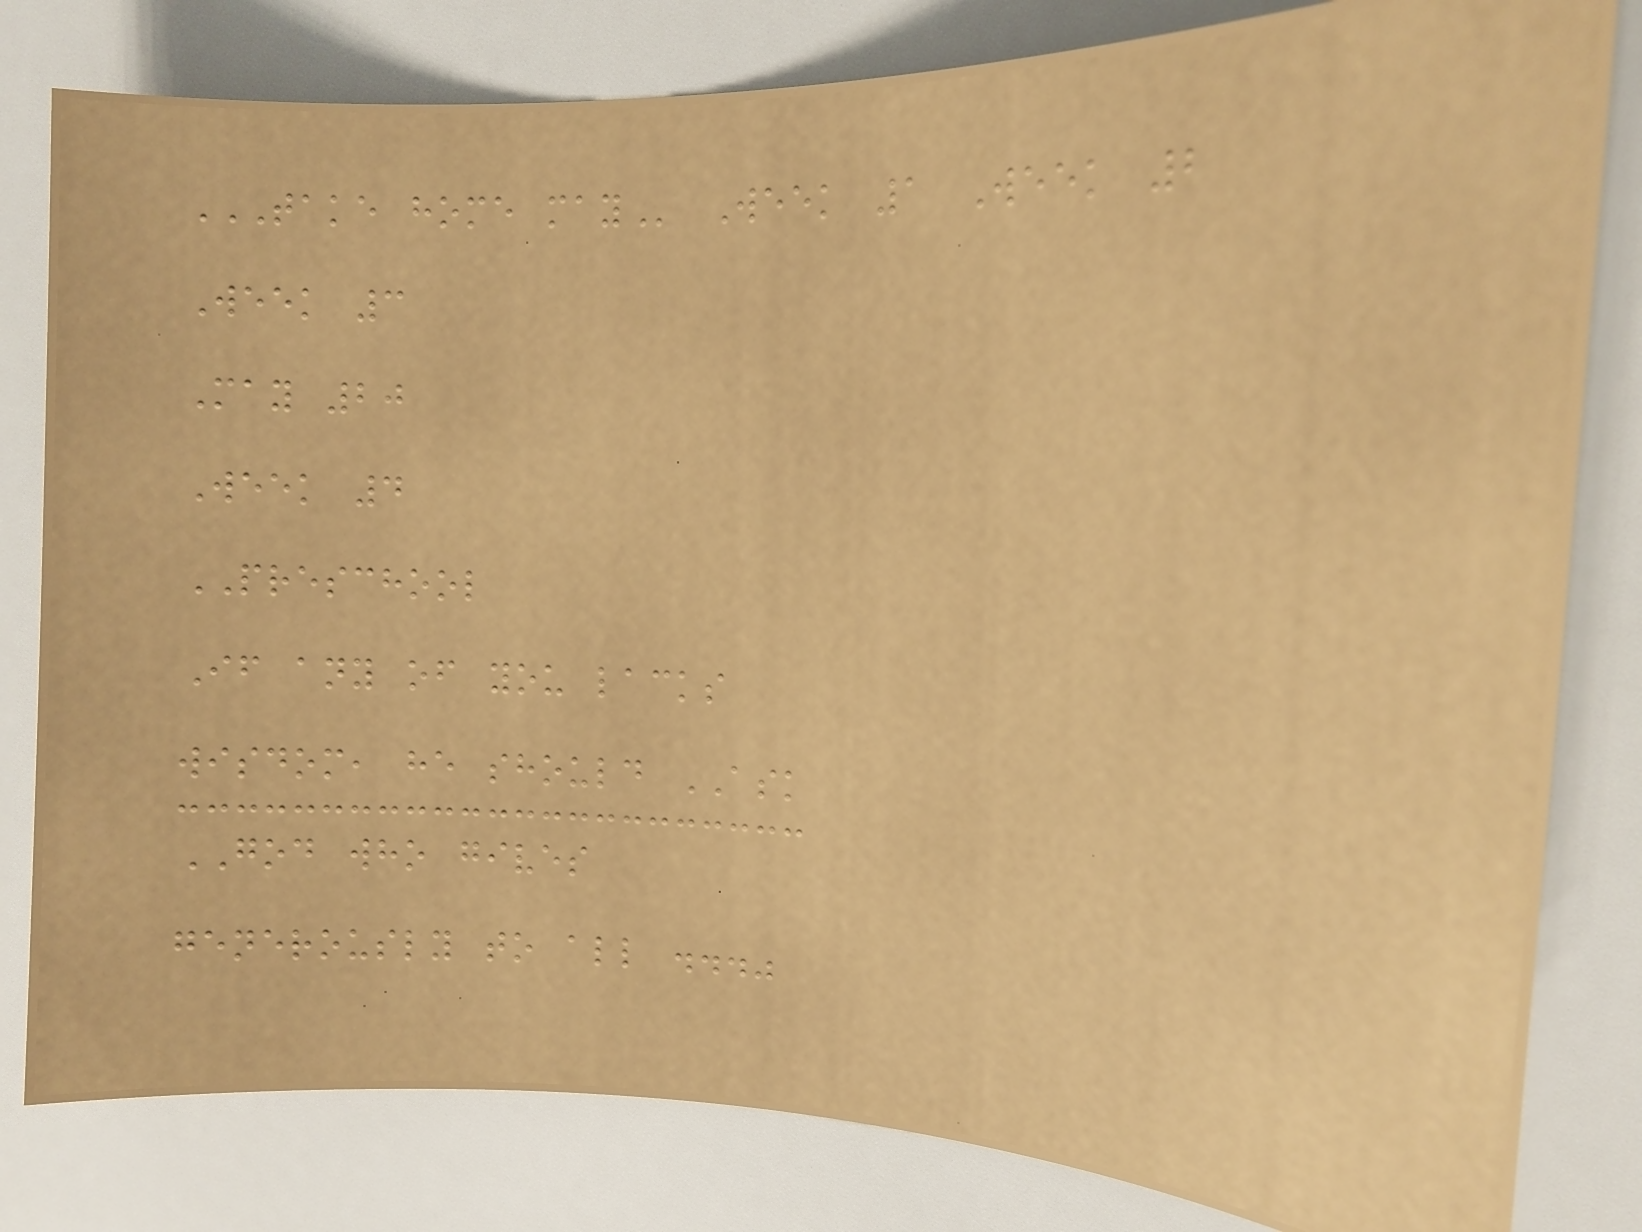TAKE HOME MAY Week 1 Week 2
Week 3
May 20
Week 4
PRESCHOOL
If any of you lacks
wisdom, he should ASK
GOD who gives
generously to all ..."
